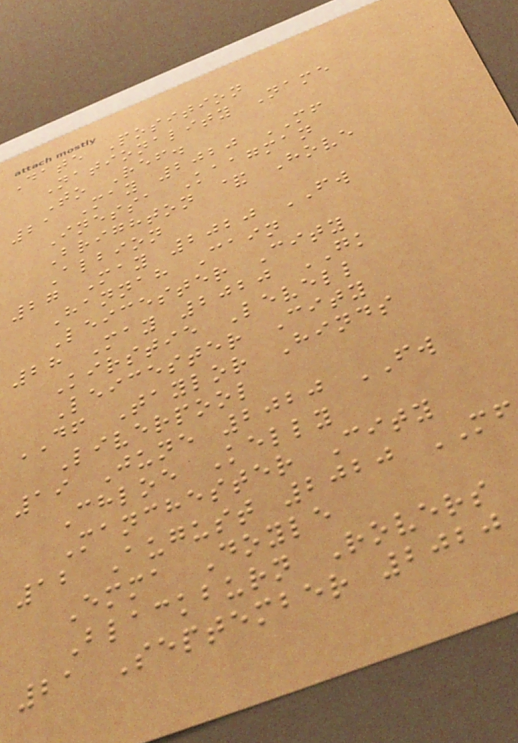Date Position
Nationality Name
To Ref.
21 May 2020 MF
Inessa Kaagman
Brighton & Hove
Albion
27 May 2020 FW
Hannah Cain
Leicester City
28 May 2020 GK
Kirstie Levell
Leicester City
DF Taylor Hinds
Liverpool
19 June 2020 FW
Chloe Kelly
Manchester City
12 August 2020 MF
Emma Doyle
Blackburn Rovers
21 September 2020
